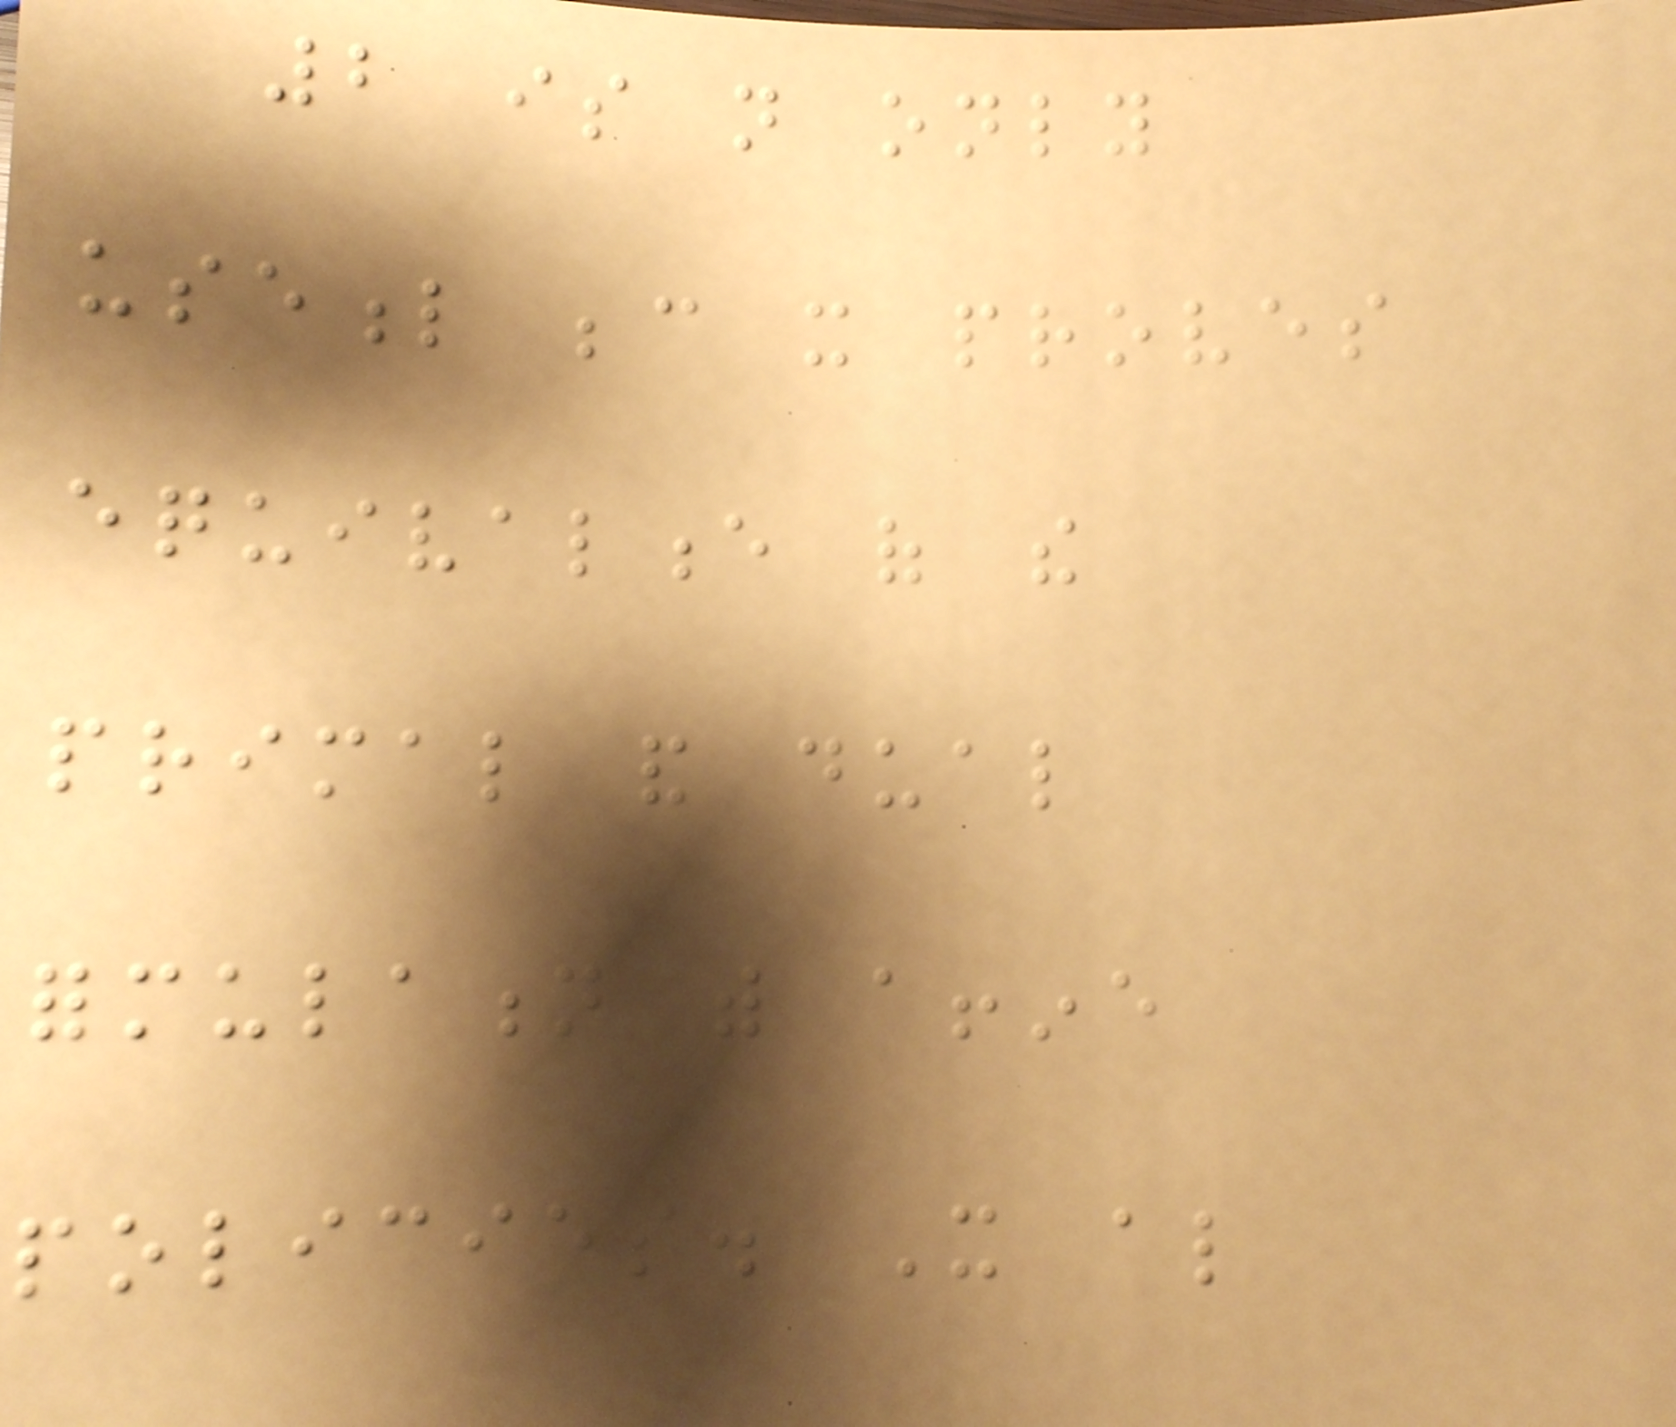2 is not only
useful because it proves
equivalence of the
primal and dual
formulation with affine
policies. It also
